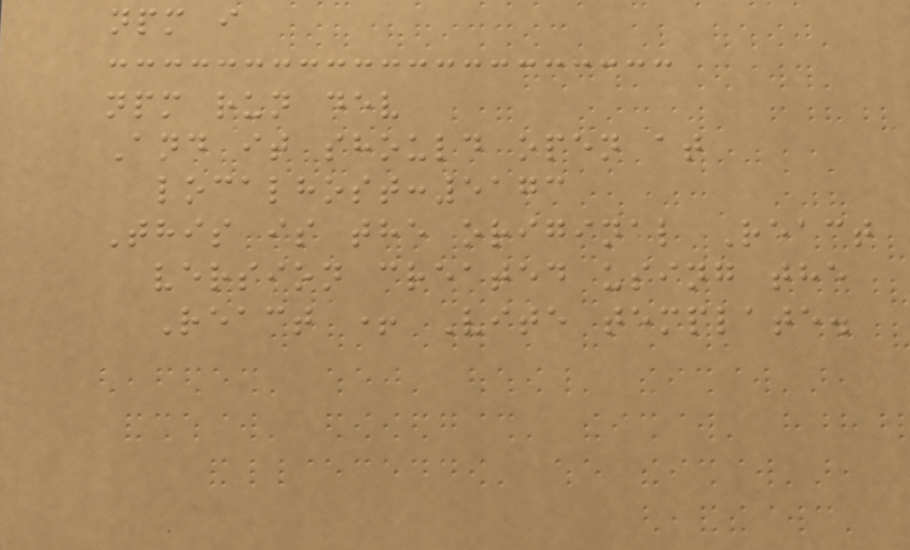npm i
npm run dev
And it should open at
localhost:5173
This is the original React
version created using the
React + Vite template.
